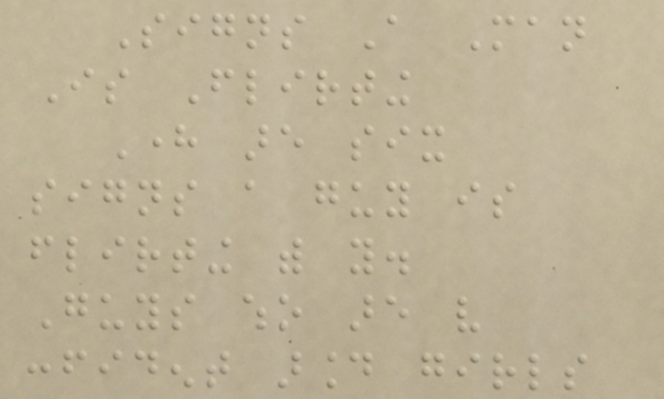Signs A Man
Is Flirting
Here are six
signs a guy is
flirting with you.
Guys who are very
confident around girls
